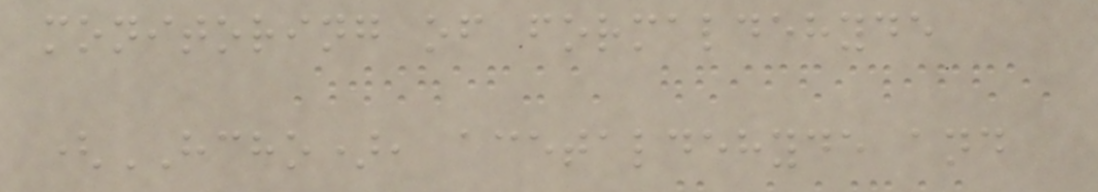monitoring of formaldehyde
(HCHO), acetaldehyde and
